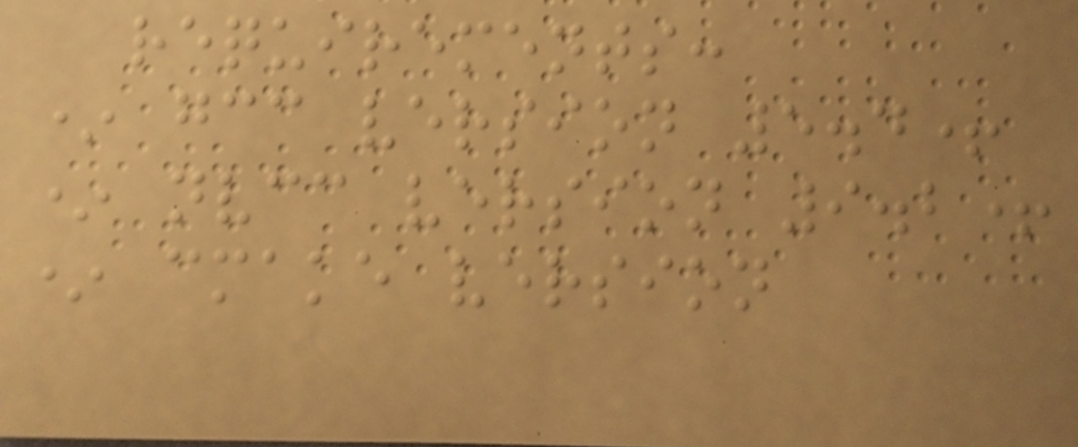requirements:
* gcc version 5.4+
* nvcc version 9.2+
* cmake version
